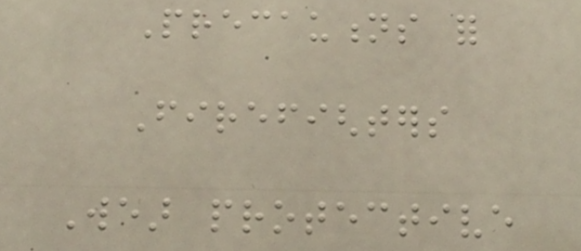Precautions for
Firefighters
Wear protective
